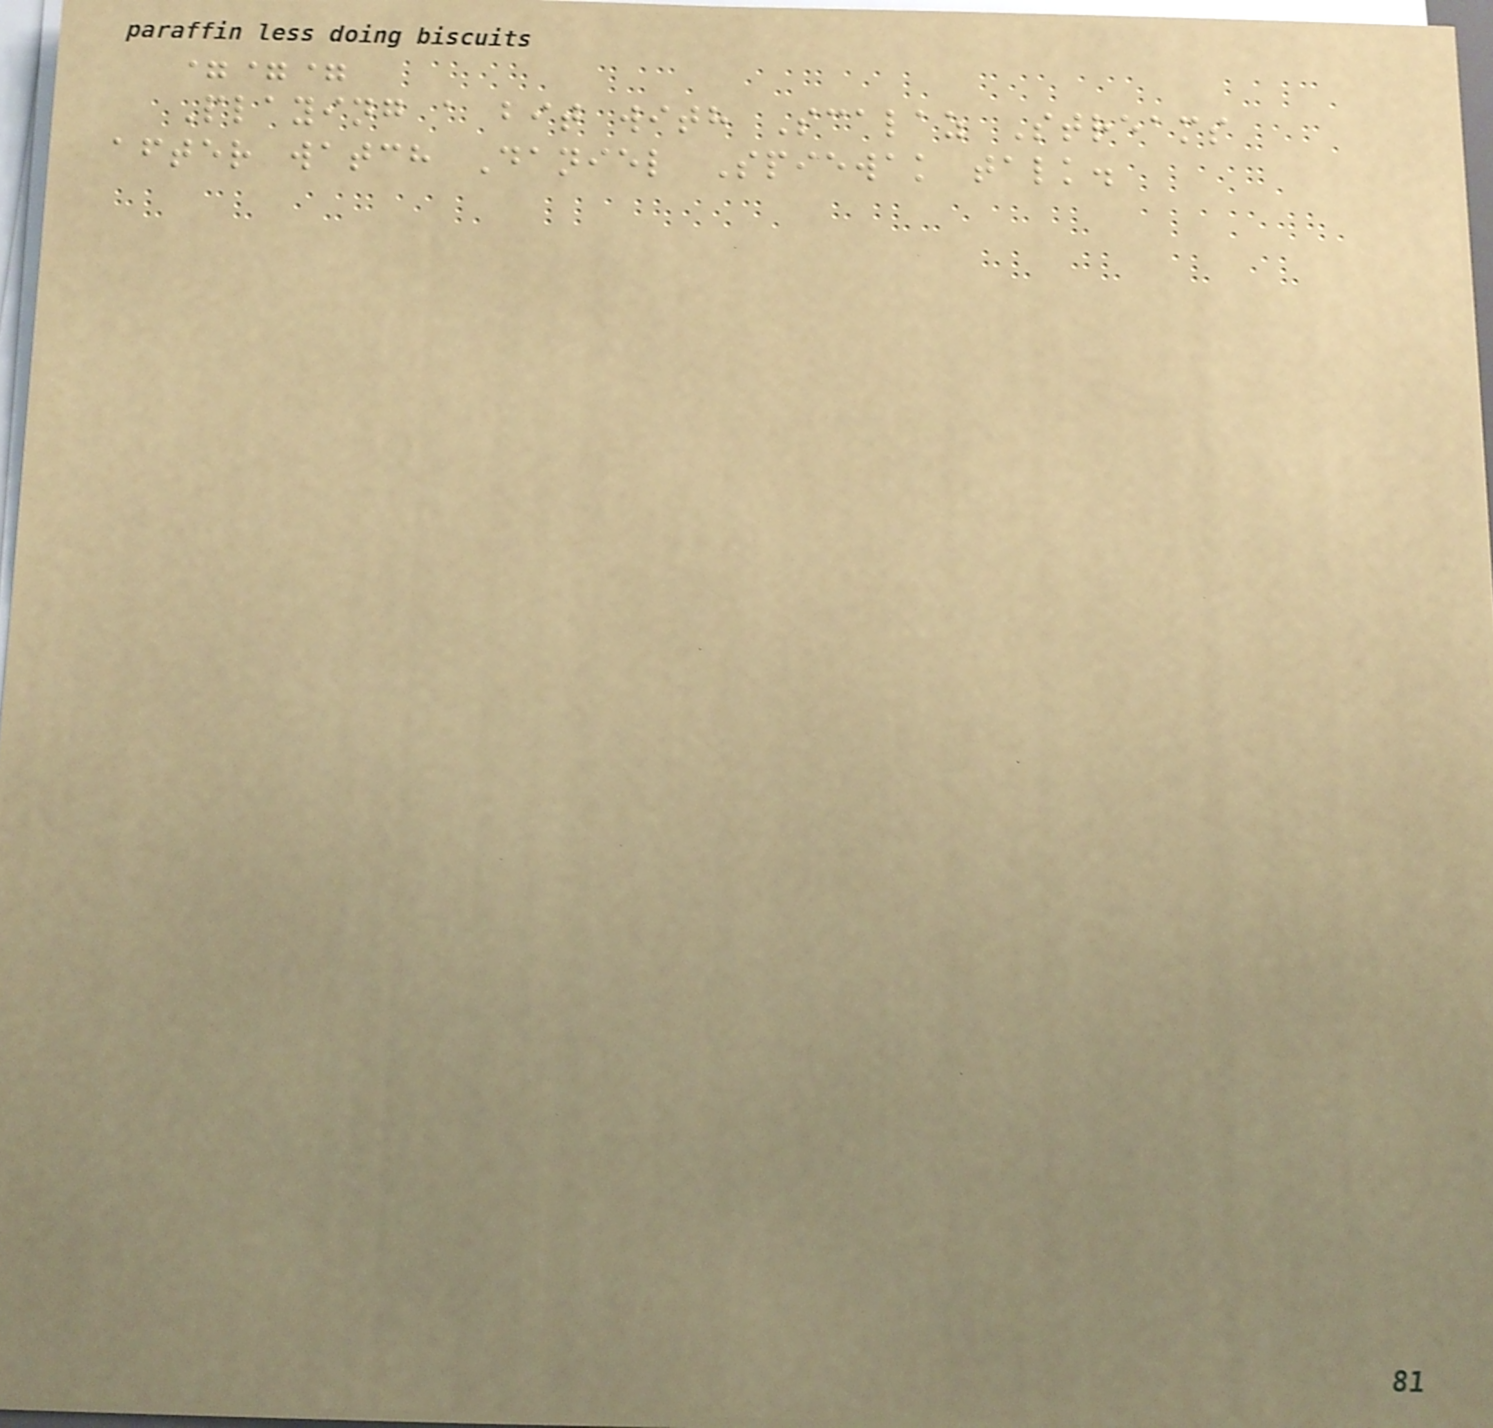===
Playing a bit with Scalaz Streams
after watch Daniel Spiewak talk.
